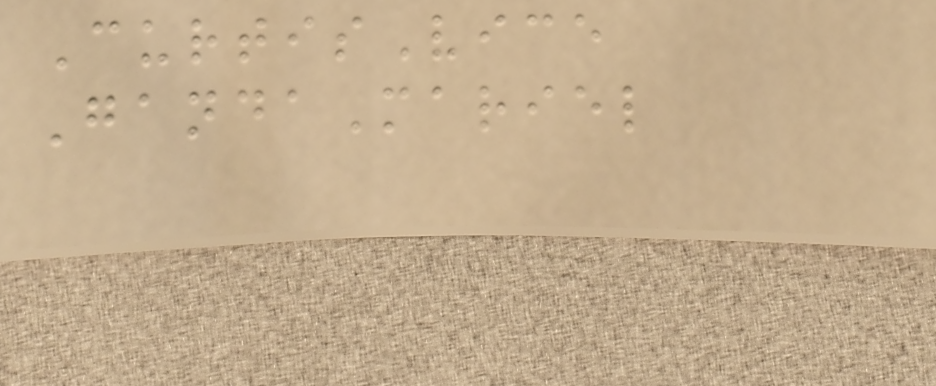CurtisVice
GandaMariel
